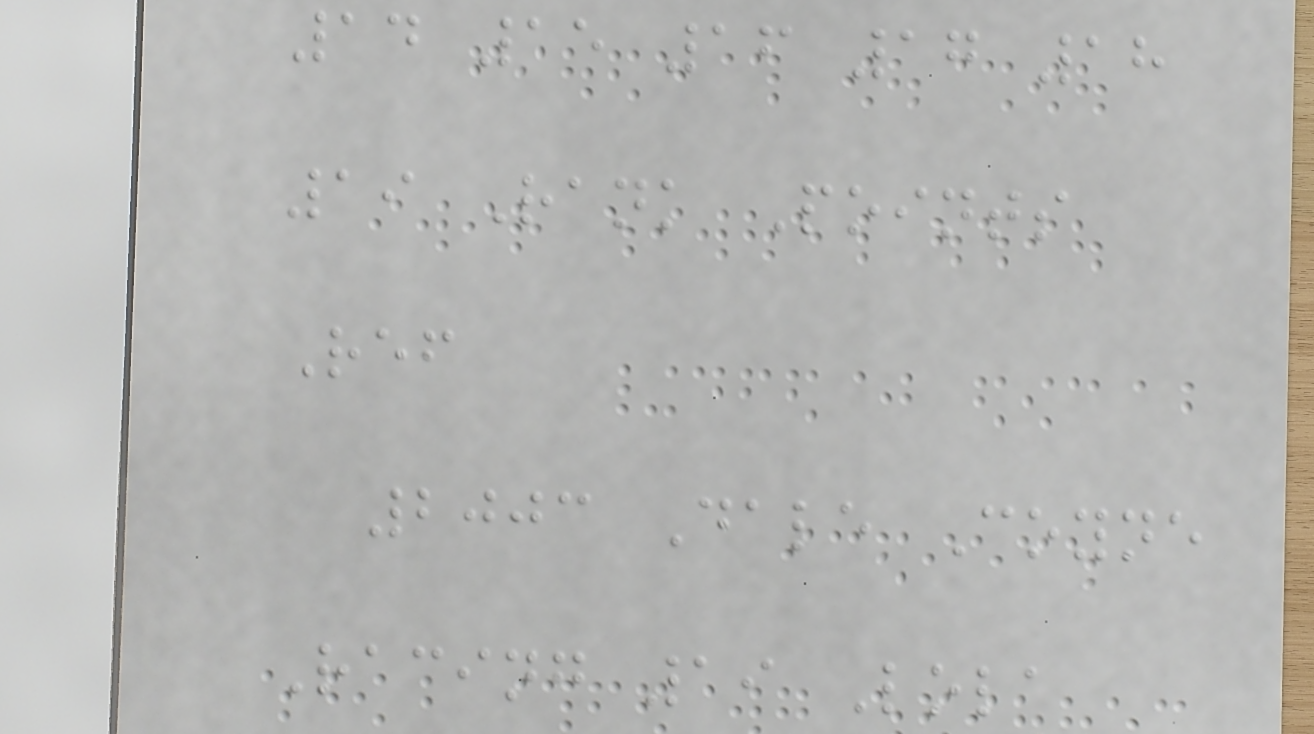14 15 16 17 18
19 Rank Points
Ref
2003 Dale Coyne
Racing 19 Lola
